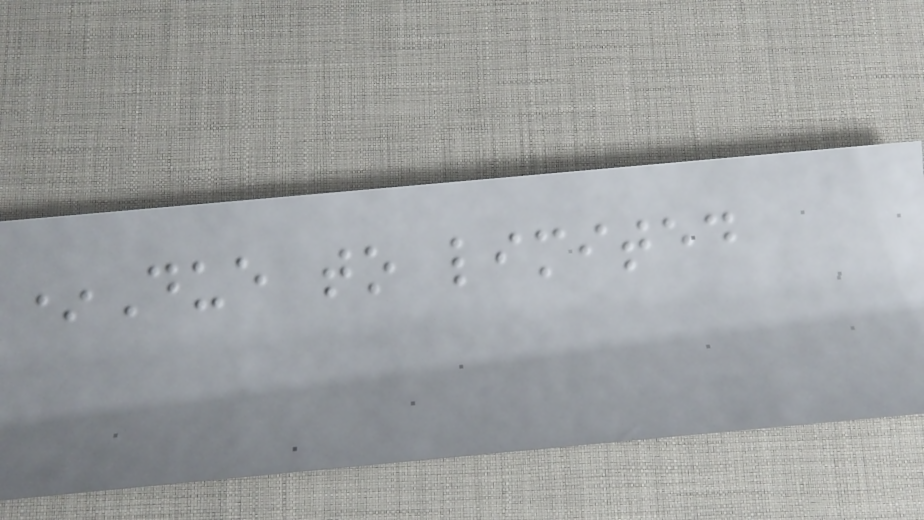*Due to limited
